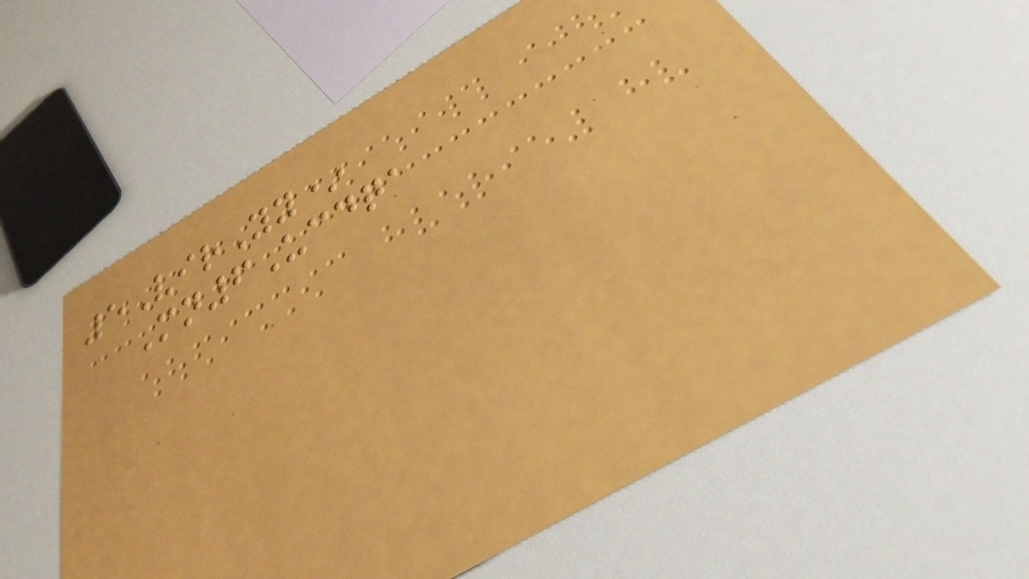5VirYy*
Mn6Ucdqa
